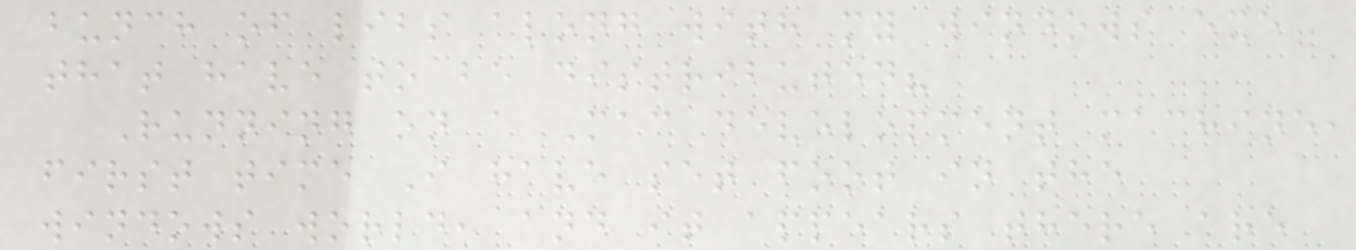bunch of libs along with my windows exe
that have to be distributed?
Running on a Mac development machine,
first time I have set foot in the
windows world, and it appears there are
